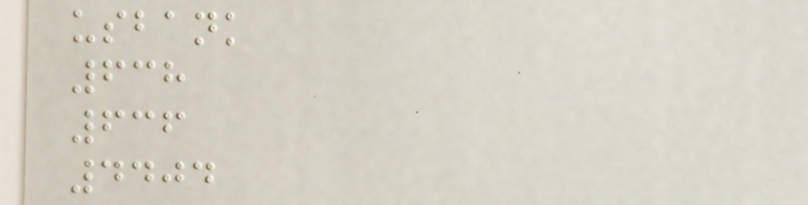usbank
638
636
4404
